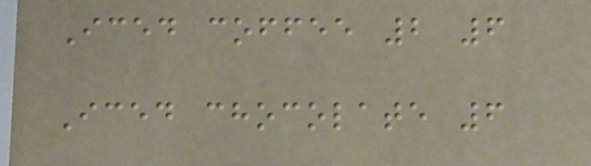Iced coffee 2 6
Iced chocolate 6
